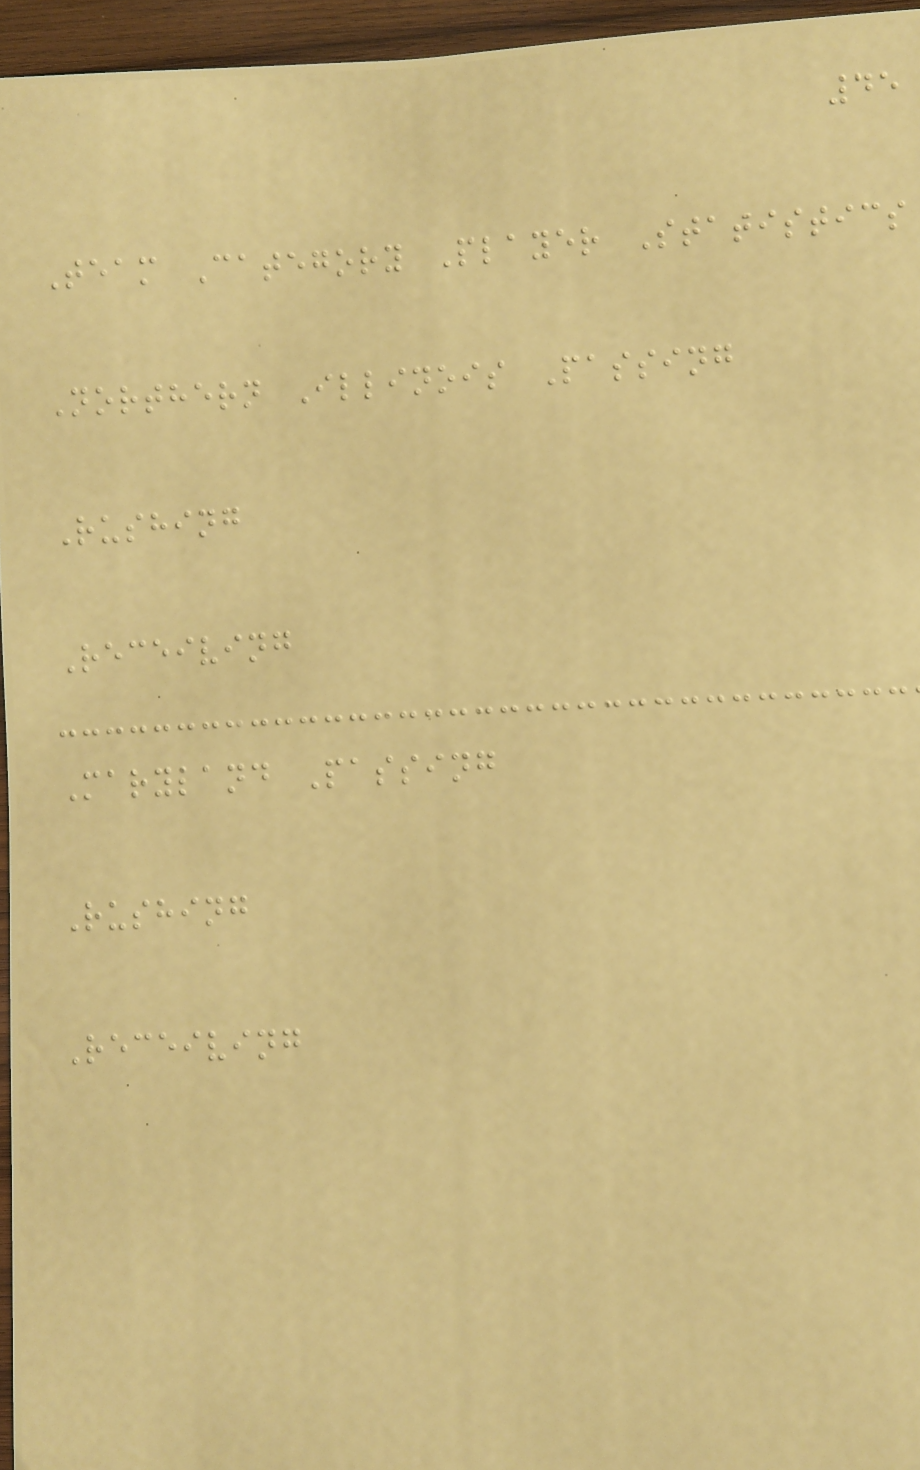45
Team Category Player Statistics
Northern Illinois Passing
Rushing
Receiving
Maryland Passing
Rushing
Receiving
